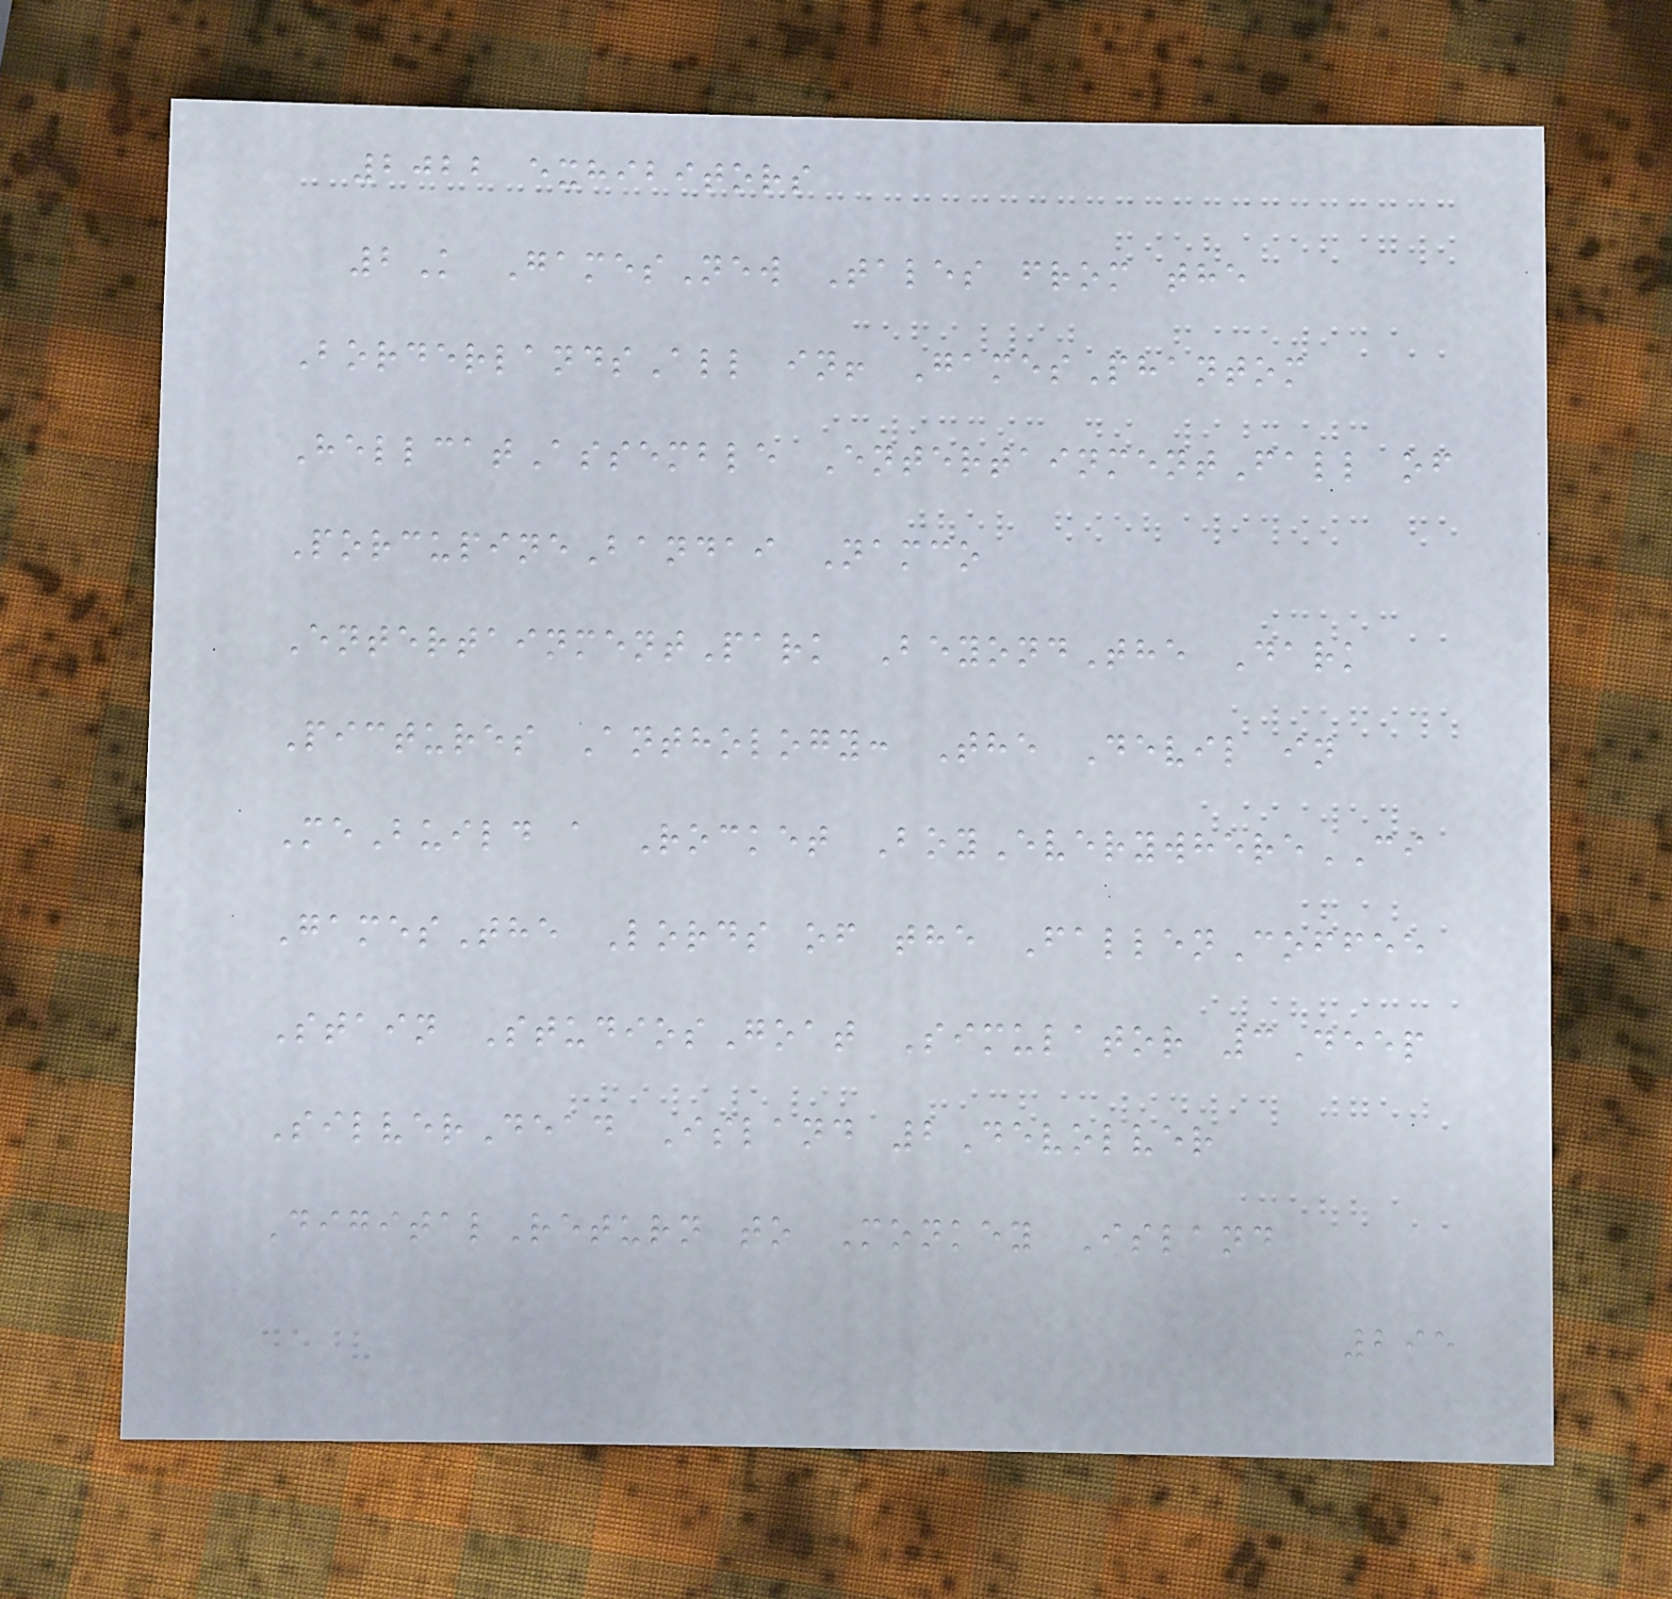2022 exhibitors
2K GamesNew Tales from the
BorderlandsAll in! GamesPhantom
HellcatAssemble EntertainmentFall of
PorcupineBandai Namco
EntertainmentPark BeyondThe Dark
Pictures Anthology: The Devil in
MeBuild a Rocket BoyEverywhereCI
GamesThe Lords of the FallenCoffee
Stain StudiosGoat Simulator 3Deep
SilverDead Island 2Devolver
DigitalReturn to Monkey Island
295
